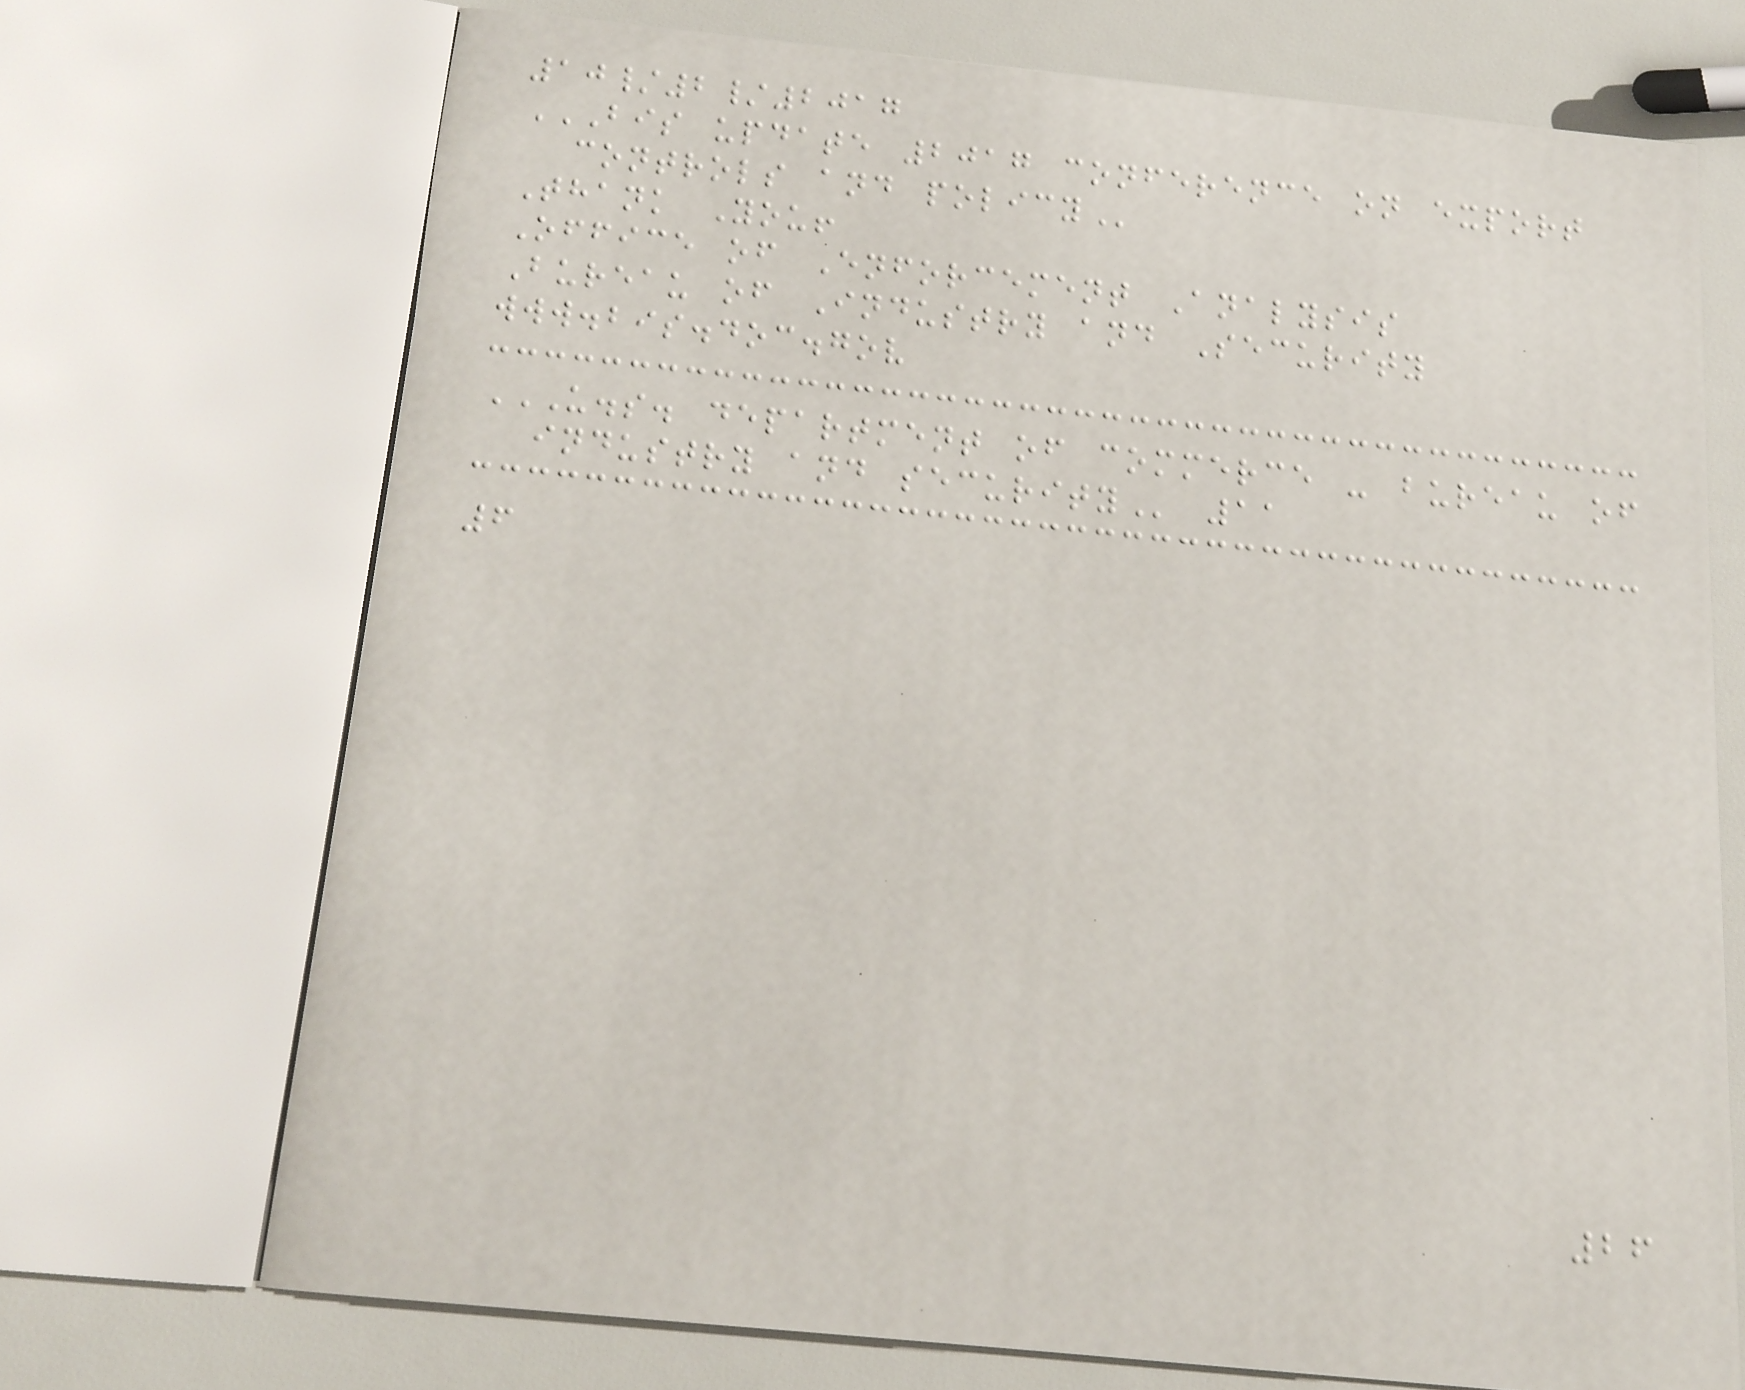10/2/2017
BIS UPDATE 2017 CONFERENCE ON EXPORT
CONTROLS AND POLICY
Thank You!
Office of Enforcement Analysis
Bureau of Industry and Security
www.bis.doc.gov
U.S. DEPARTMENT OF COMMERCE - BUREAU OF
INDUSTRY AND SECURITY 11
6
26
